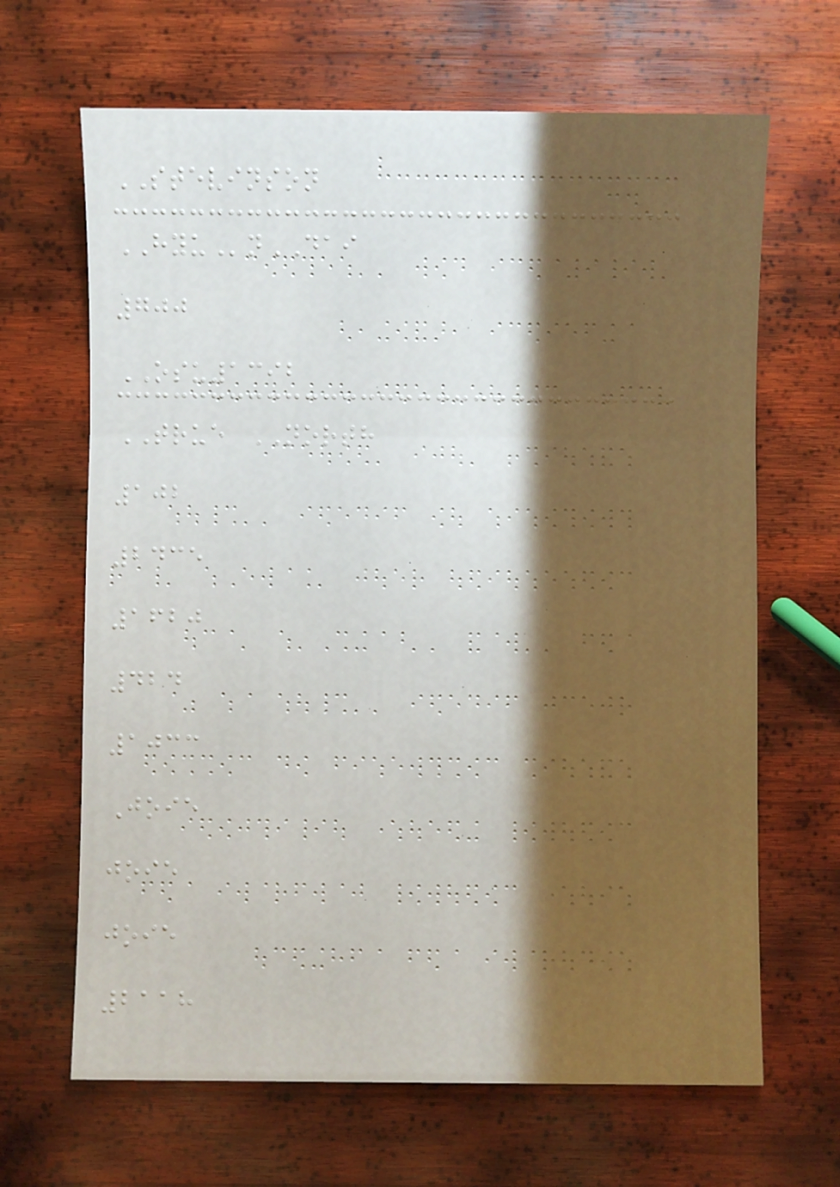STEVINSON
HYUnDAI
700
OSU1392
TRUE NORTH
102
2435
1620
424
1033
Joie
joie
joie
2118
